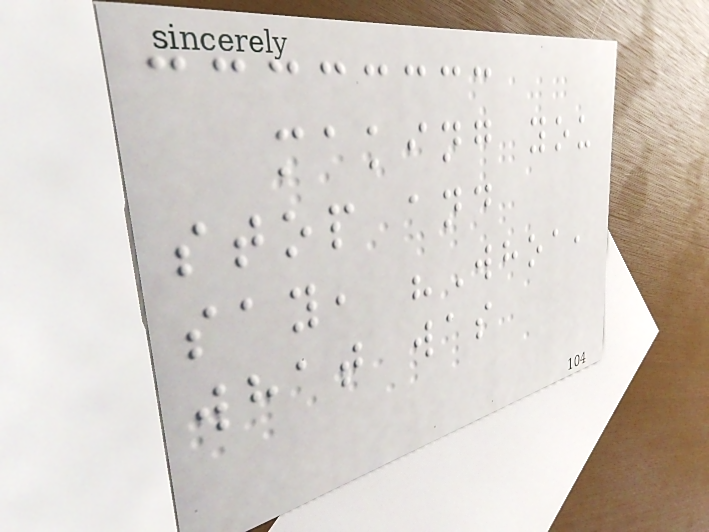making you
stop and
say, "Whoa,
what was
